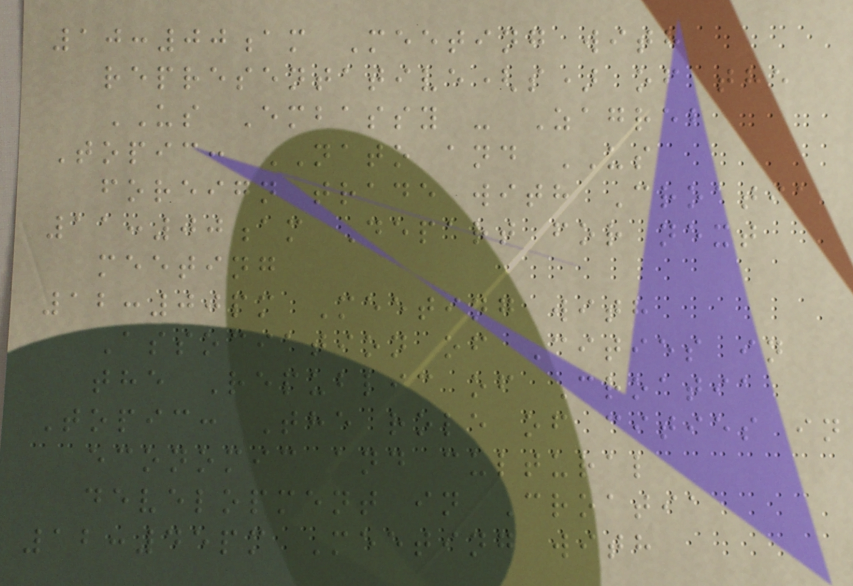10:00am Meeting with
representative(s) of the
US Embassy - Zagreb
Topic: NATO and US
foreign trade with Croatia
11:00am Depart for next
meeting
12:00pm Meeting with
Association of Cities in
the Republic of Croatia
Topic: The role of cities in
economic and cultural
development in Croatia
12:45pm Meeting with
